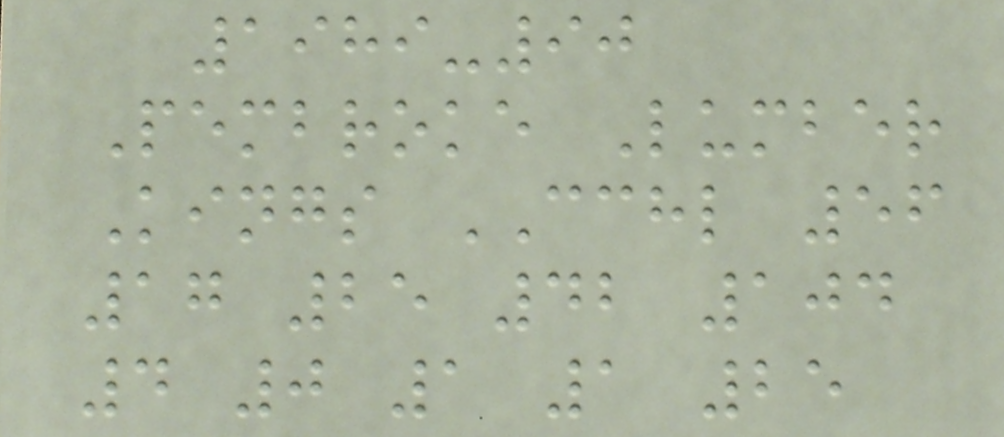1989-90
Pembroke Lumber
Kings CCHL 56
17 25 42 104
4 0 1 1 25
